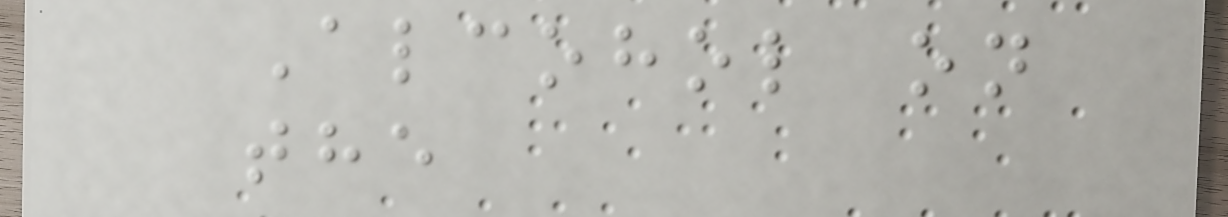Alcohol on
the
